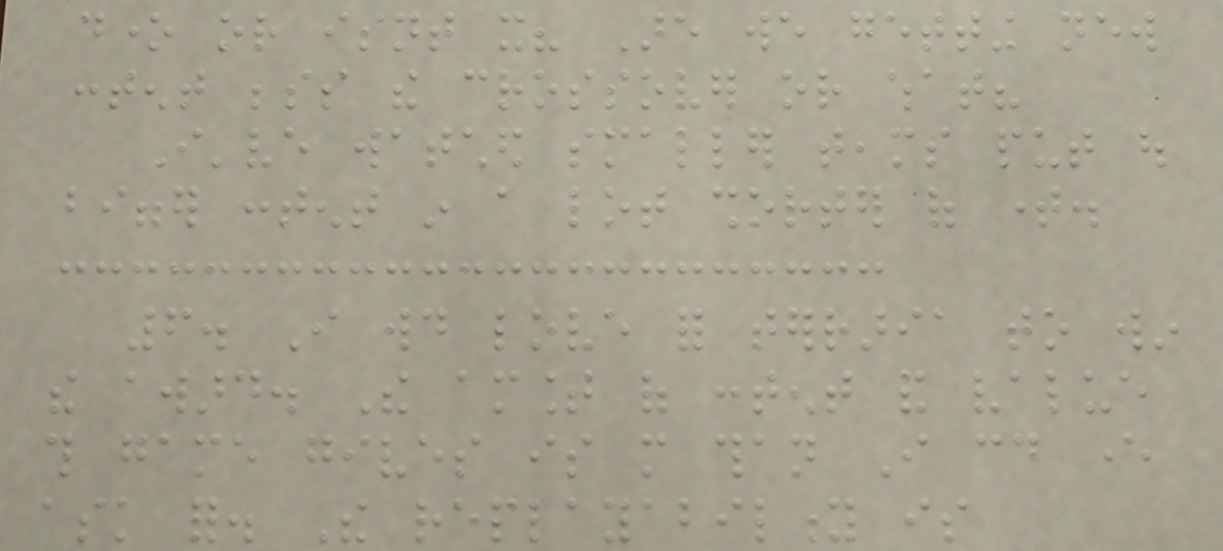done or isnt it? Are we getting new
content besides the crossover or what?
I've watched smaller teams put out
bigger content in a lot shorter of time.
6. I would love for terraria to win
the award. The amount of content and value
this game gives is more than I could ever
ask for. The replayability is
